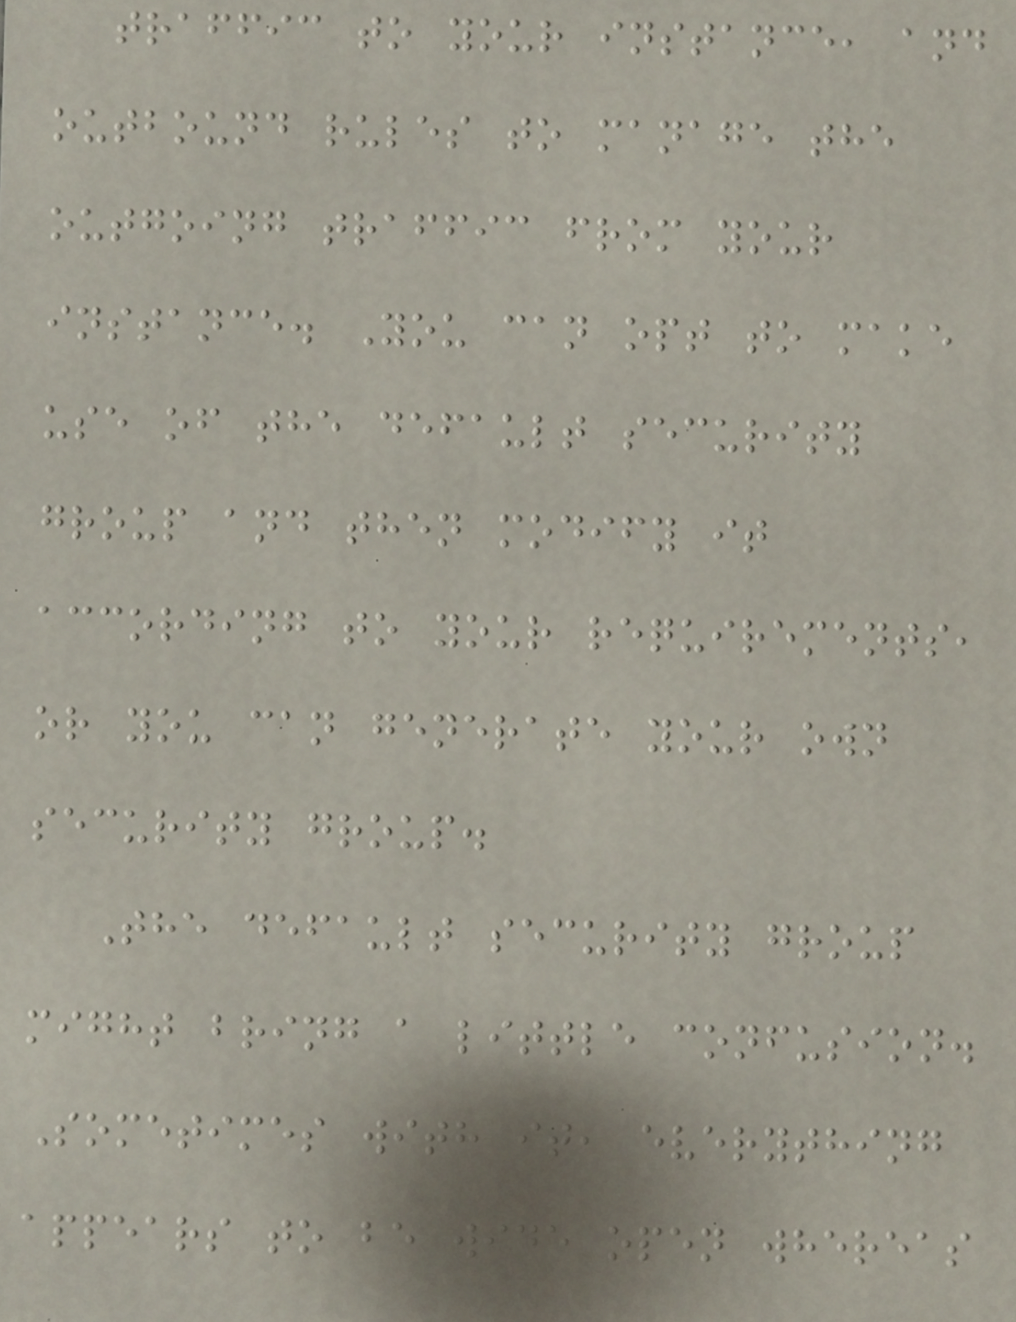traffic to your instance, and
outbound rules to manage the
outgoing traffic from your
instance. You can opt to make
use of the default security
group and then modify it
according to your requirements,
or you can generate your own
security group.
The default security group
might bring a little confusion.
Sometimes with it, everything
appears to be wide open whereas
